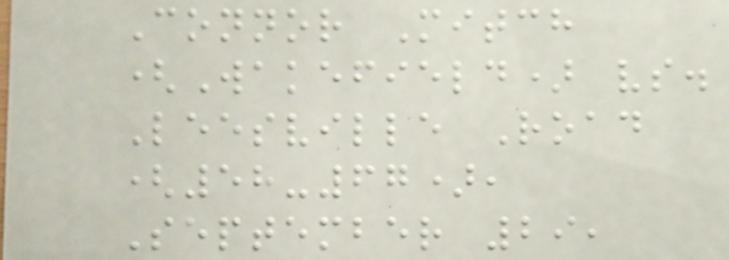Connor Mitch
(Wakefield) vs.
Leesville Road
(58-67),
September 29,
